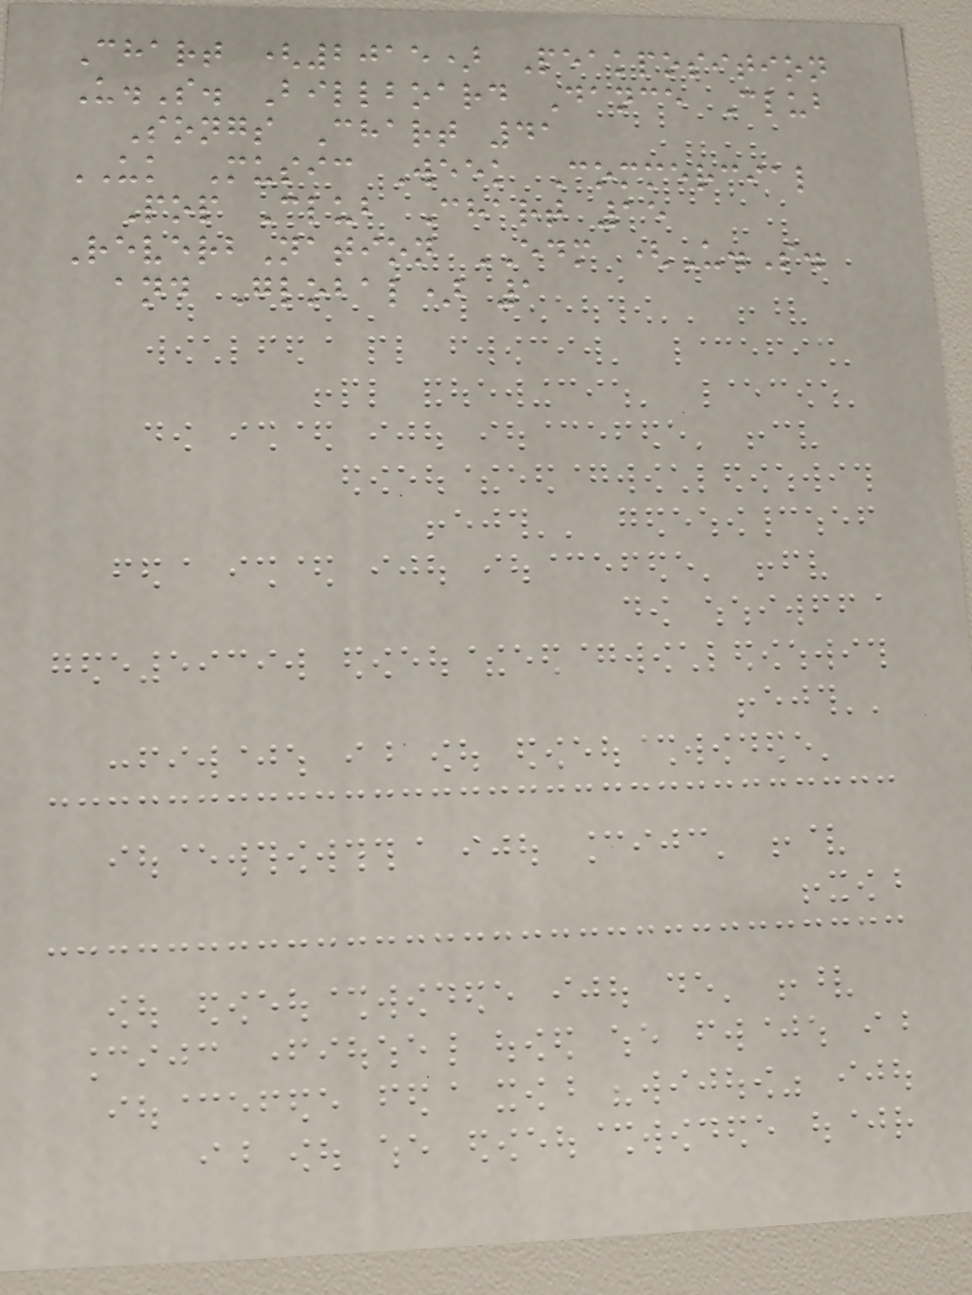Chart (2015) Peakposition
U.S. Billboard Dance Club
Songs Chart 41
UK Music Week Commercial
Pop Club Chart 15
ReverbNation EDM (U.S.
and Global) 1
